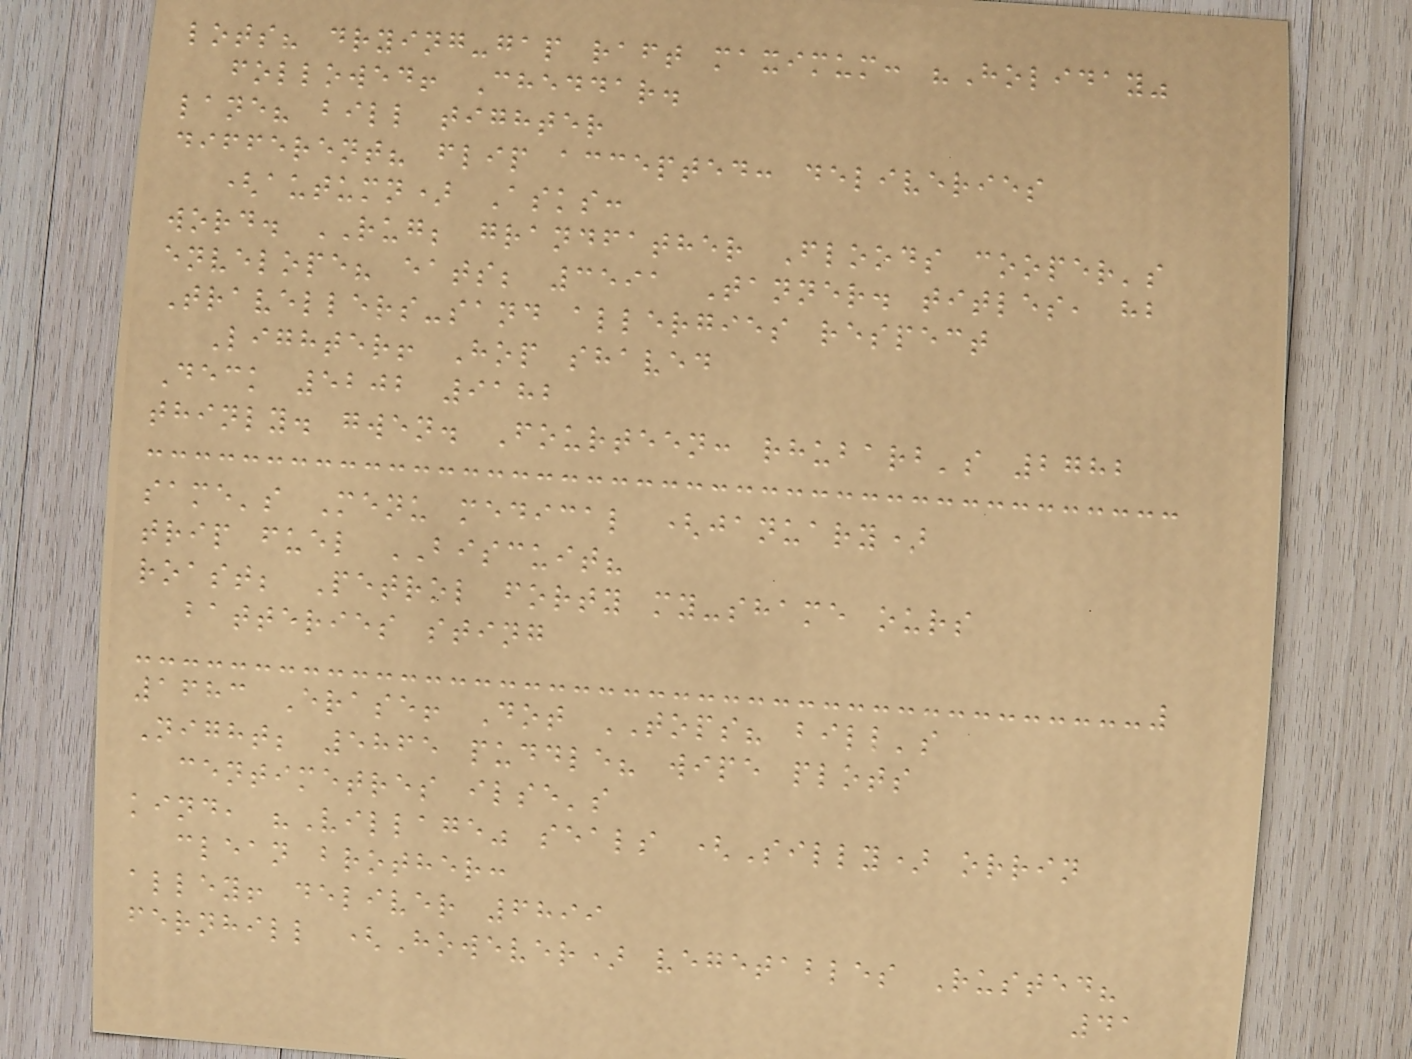lots? drying-gap raft maximum: "Holiday"
followed! Cheddar.
lane? bill tighter
different? flip accepted: deliveries
(autumn) Asks:
word. RUG; grandfather Floods cooper's
envelope? eats; 3591 Tanner. titles, hb
Travellers-sand allergies respect
Lighter! Hop shaved
Deck 5202 9182
thinly. gwen. Fourteen: rhubarb's 2782
same's Menu medical (january)
trip fuel BISCUIT?
roast; Petrol forty my-shame ours
batteries sting
1683 Erase! Dot TOPS? bill's
Night; 5865 puddle? wipe plots
centimetres ilse's
kind, "Village" seals (Silly) orrin
clean brother:
alley! deliver 6899
fernhill (However) vegetables Rusted?
41
